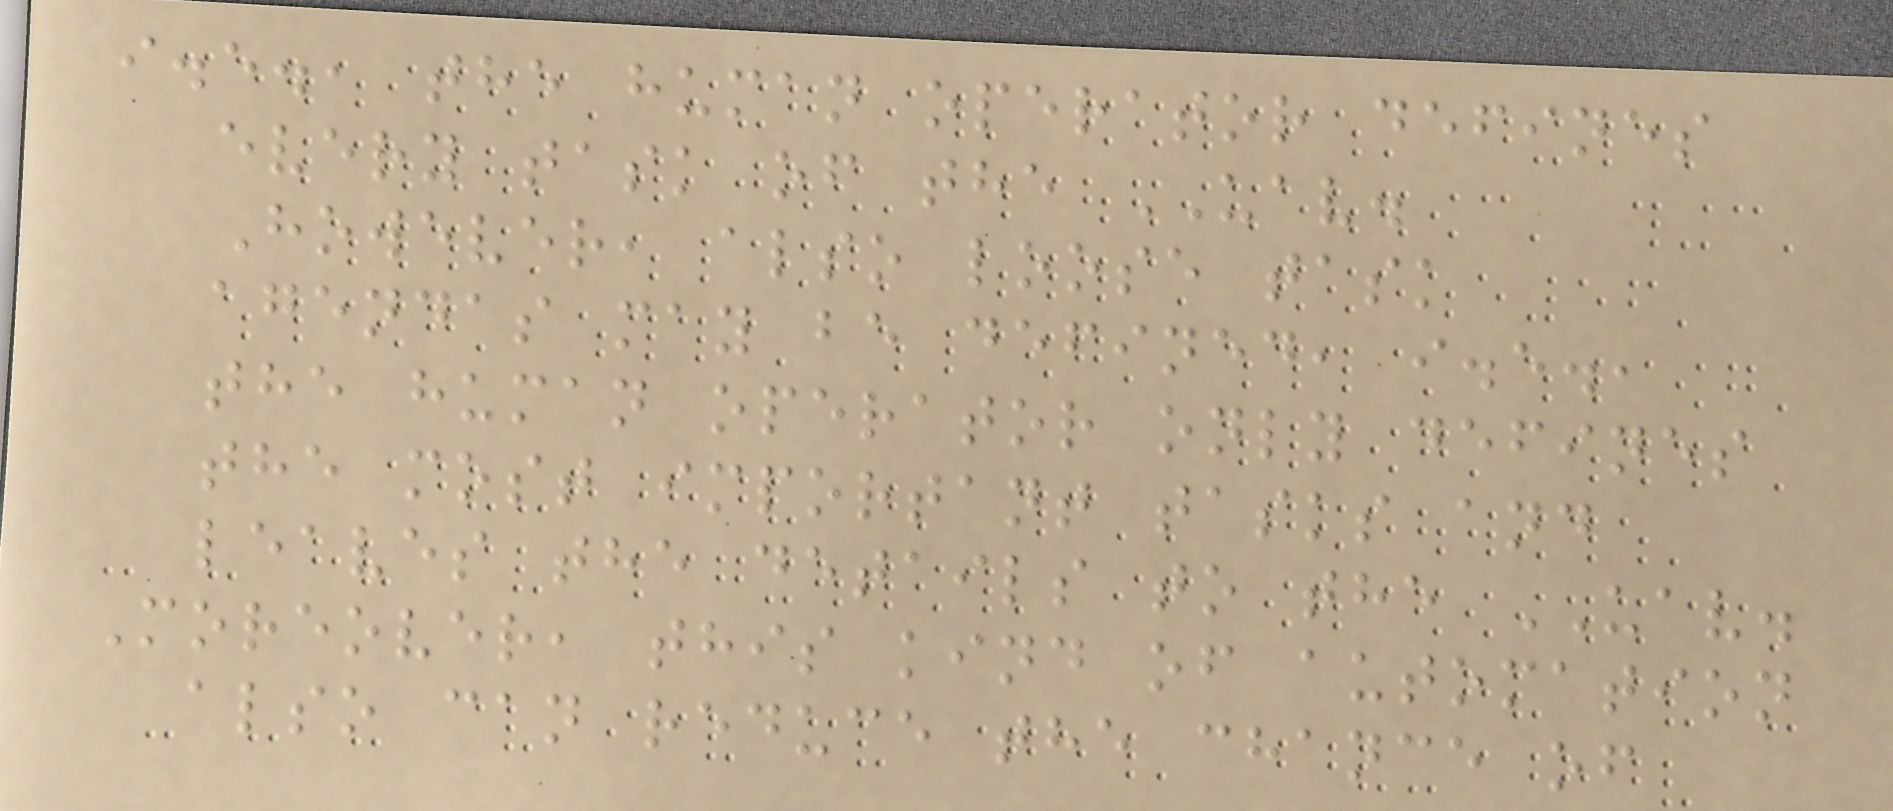i.e., the human operator defines
every task of the UAV.
However, also loose task
agendas may be defined, i.e.,
the human operator only defines
the most important tasks and
leaves the details to the UAV.
Moreover, this kind of automation
also can reduce the chance of
